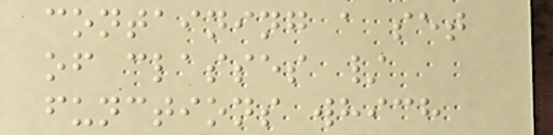containing a set
of classes /
functions which
